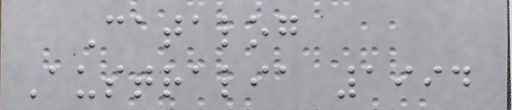Catalog
Australia 1994
